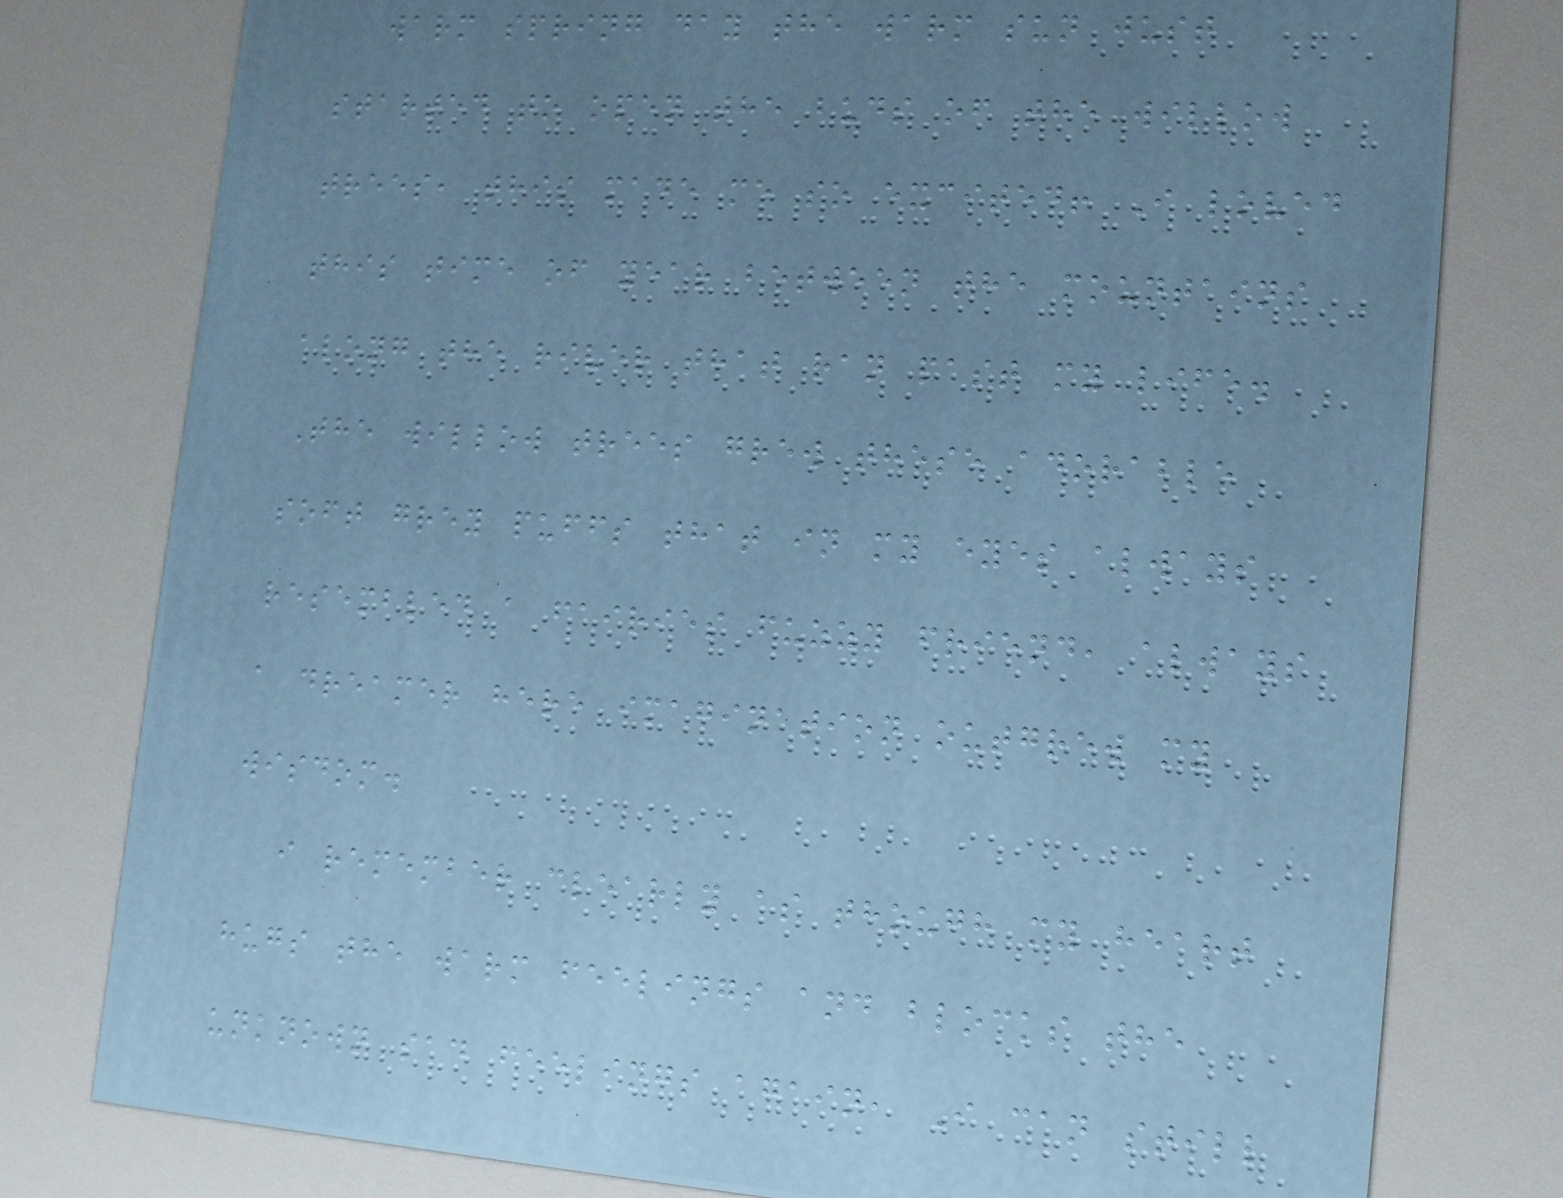warm spring day the warm sun just
started to open the buds of the willow
trees, this made me so excited! I loved
this time of year between the mountains
along the river that ran past my life.
The willow trees grew these adorable
soft grey puffs that in my eyes always
resembled a fairies fuzzy friend, always
a dreamer here imagination outgrew my
wisdom.
i remember clearly as though my heart
hugs the warm feelings and blocks the
unknown sad feelings again, I can still
